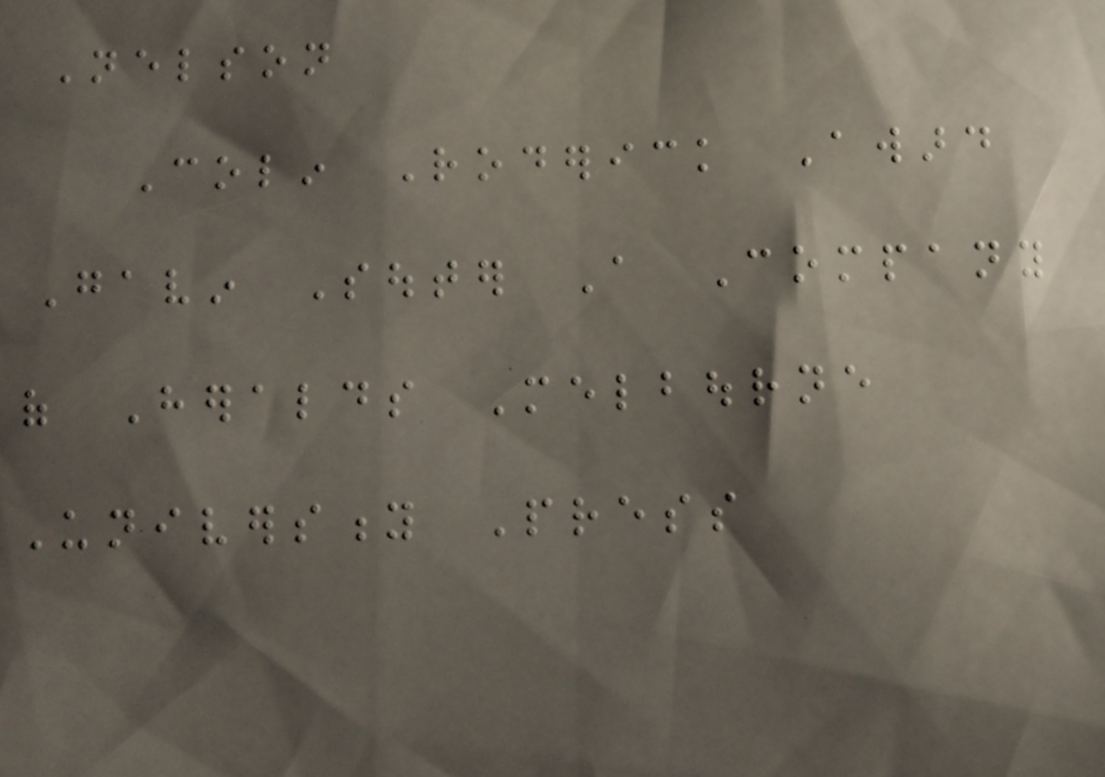Nelson
Colin Roderick Award
Gavin Souter A Company
of Heralds Melbourne
University Press
